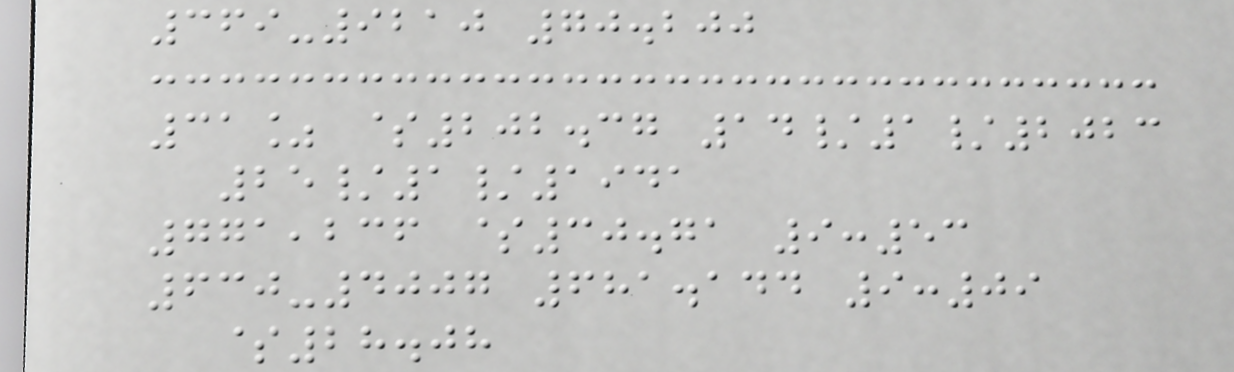369-9210 70.200
31% $202.37 14/1/2023
25/1/1941
771,236 $30.71 9:53
630-4007 681.144 9:09
$28.08
